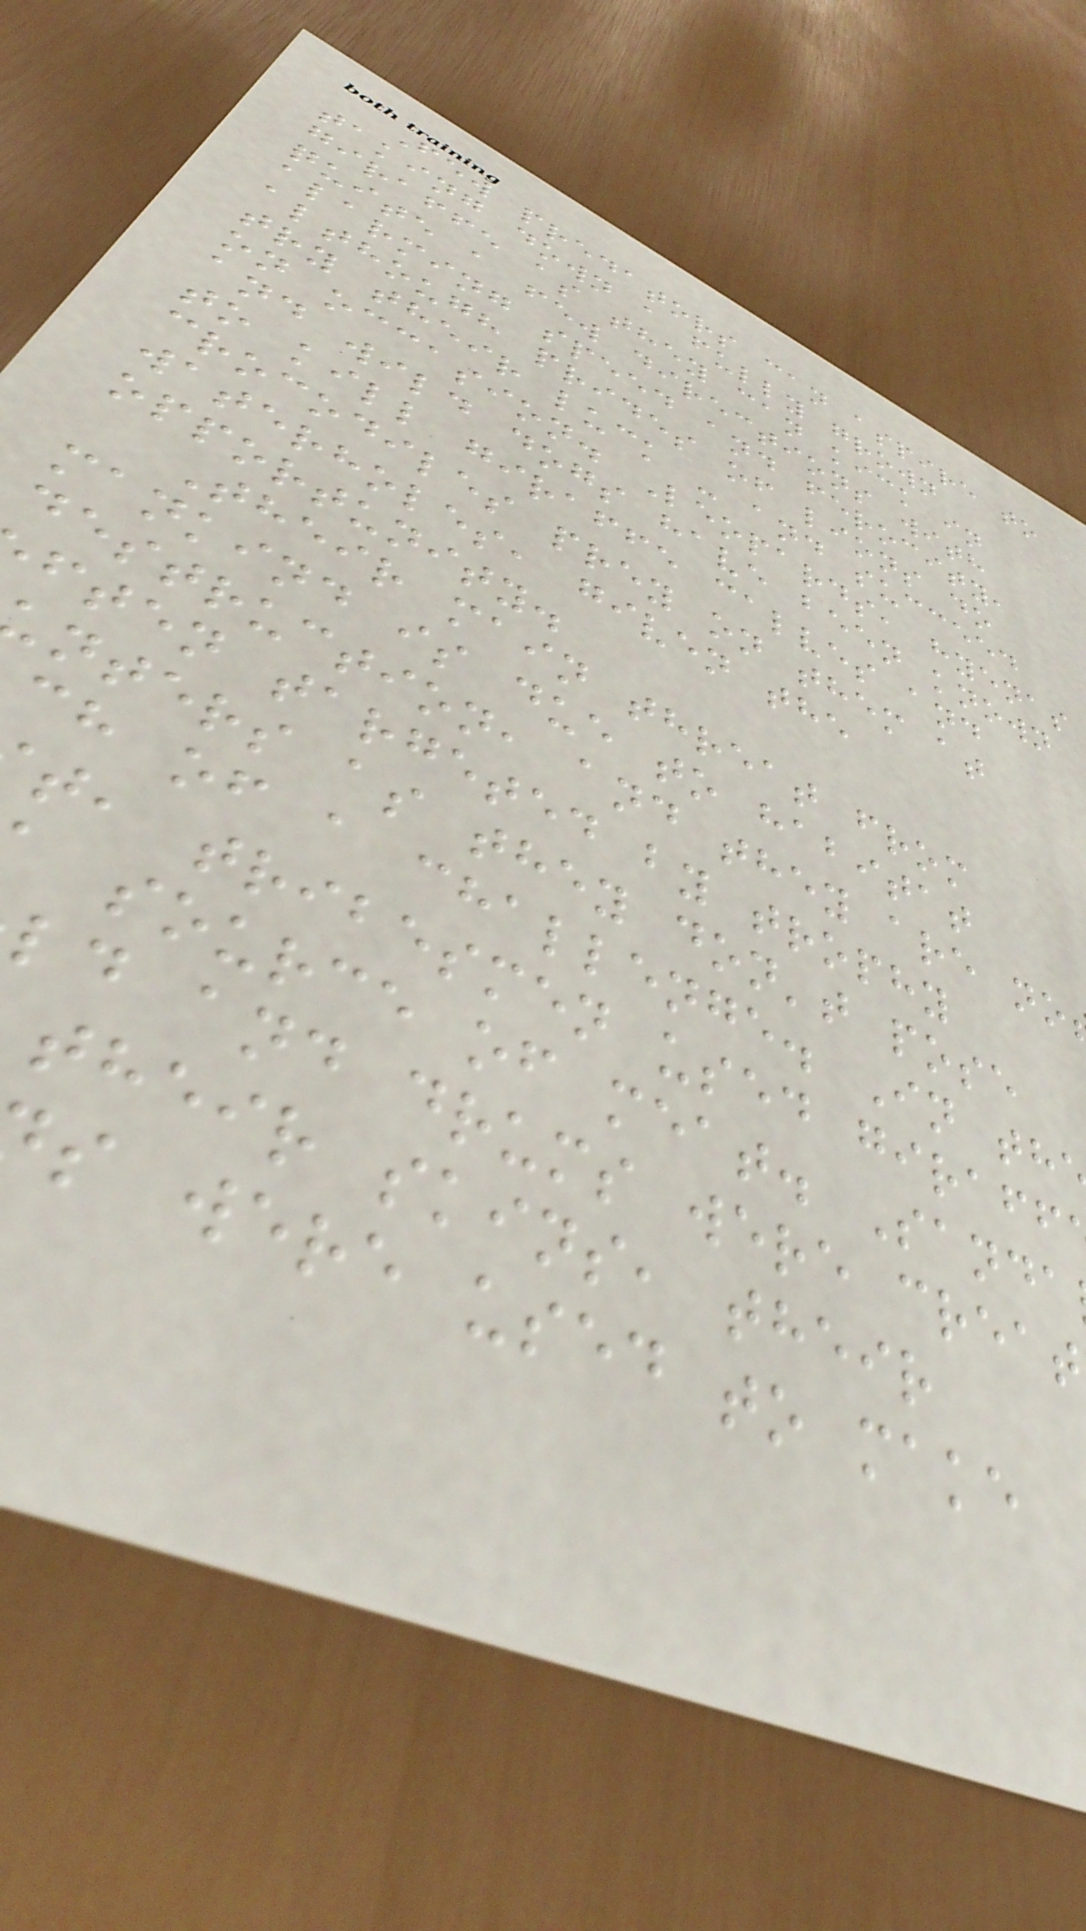Few predators can aspire to
taking down a fully grown
giraffe as they can kick in
quite a few directions with
alarming speed and ferocity,
although prides of lions do
try their luck - and succeed
on occasion. Leopards, hyenas
and wild dogs have been known
to kill giraffe calves and
crocodiles prey on them at
waterholes, given the
opportunity.
Their main threat from
mankind is due to habitat
destruction, and they are no
ften targeted by trophy
nters as they don't pose
ch of a challenge. In th
t, tribesmen used giraff
source of meat. Sanda
ld and drums were creat
their skins, their
s were used to make
